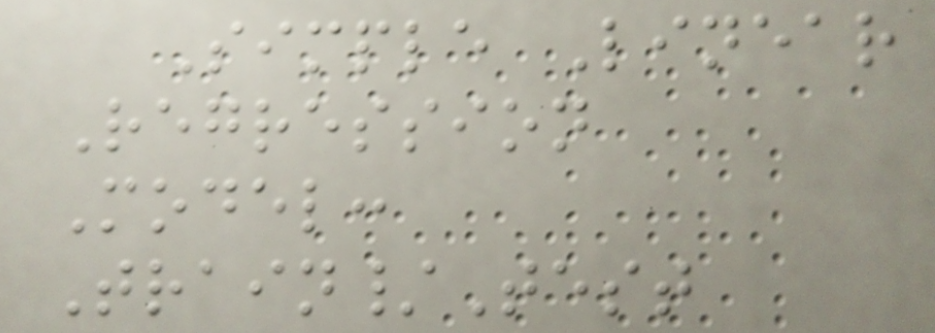Simple Linear
Regression
Model:
Train/Test
